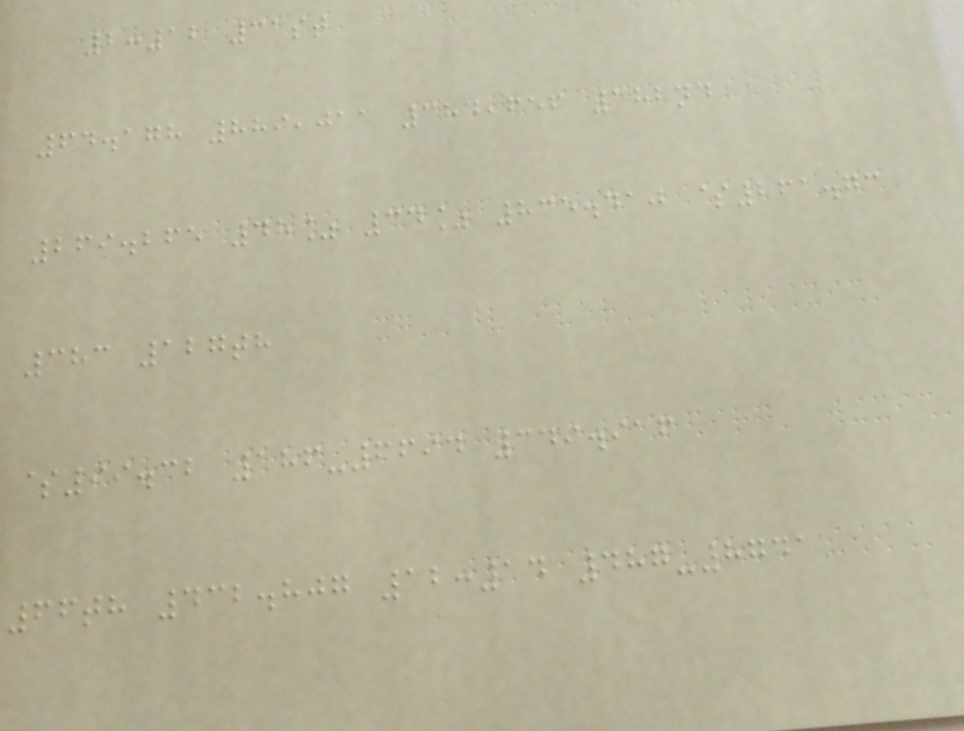2:12 31st
64.178 889,011 384,656 182nd
269.265 48% 34% 835.410 $261.73
383 127th
$99.32 186-6694 349.916
66th 432.807 12:14 487-8741
